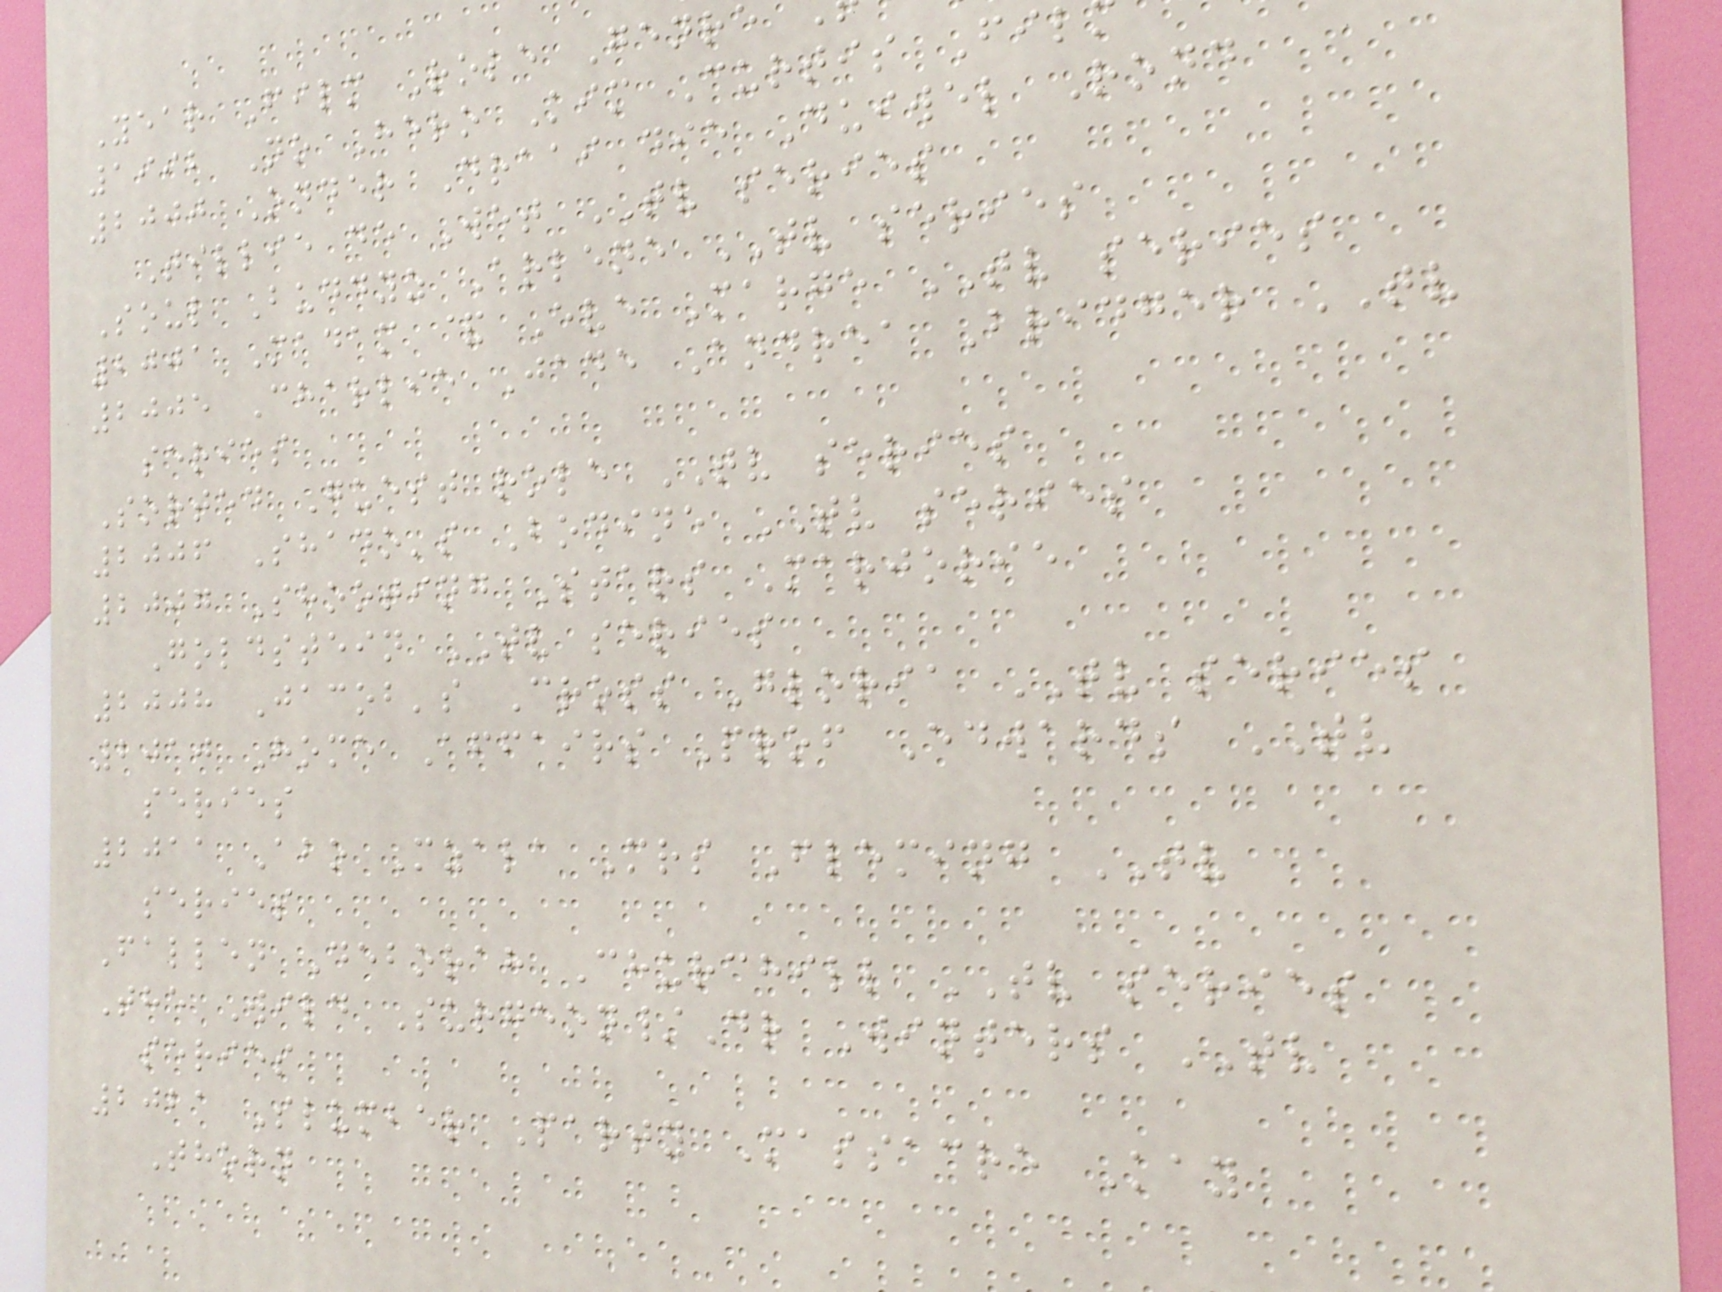Year Film Role Genre
1992 No Hero Kim Curtis Fil
2000 Onder Draai die Duiwel Rond
Tillie de Wet TV series
Soul Buddyz Arlene TV series
2001 Madam & Eve Marge TV series
2005 Charlie Jade Andrea Bridger TV
series
Sorted Guest role TV series
2006 Shado's Bodine TV series
2007 Shooting Stars Marjorie
Goldstein TV series
2008 Jacob's Cross Gloria TV series
2010 Home Affairs Prof Edwards TV
series
2011 Abo Mzala Mrs Fleming TV
series
Fallen Deborah Churchill TV series
The Wild Surgeon/Dr Winters TV
series
2021 Slumber Party Massacre Kay
Thorn
